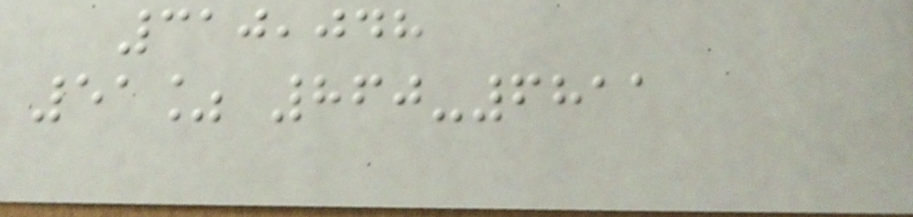310,048
51% 860-6811
